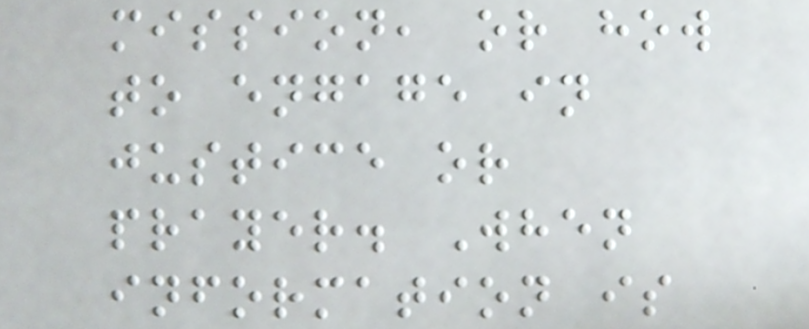mission, or how
to engage in
justice or
prayer. When
information is
